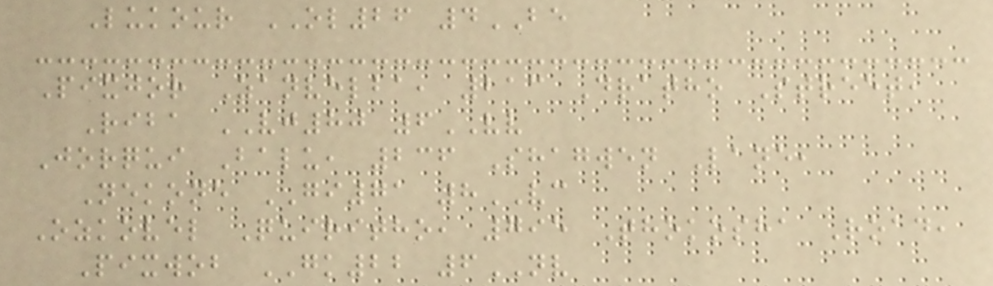Lukour OL26 4BE
Pixjor Zanvelba, 213 Dratho Street,
Riba VJ80 6VV
Jorqui Balu, 236 Shagwen Lane,
Nekone GI71 8VC
Ozkovel Quiritho, 795 Thokosha Road,
Pixwob GK22 6NV
